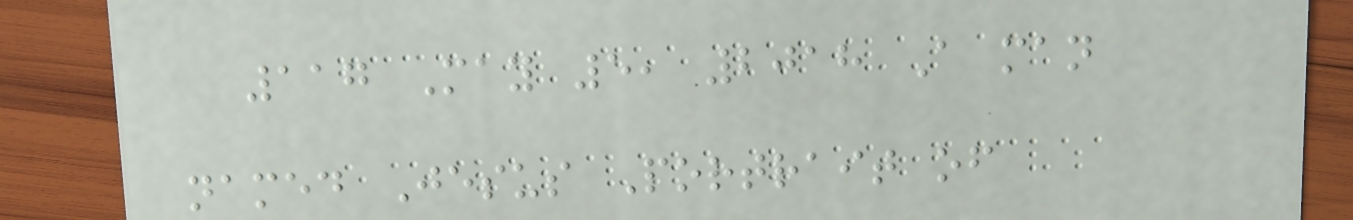117 May 5, 2018 A man
named Jesus Portrait of
